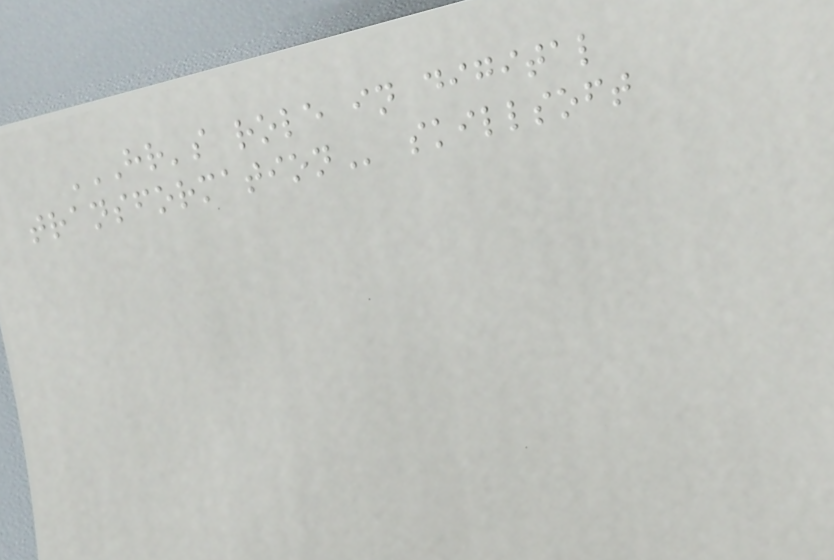HR'S ROLE IN DIGITAL
TRANSFORMATION skillsoft
